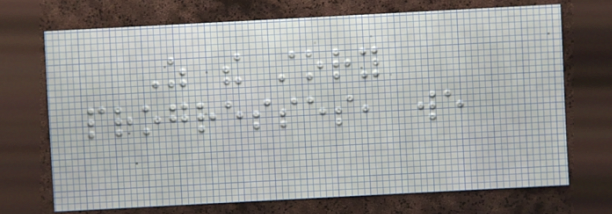As the story
progresses, we
